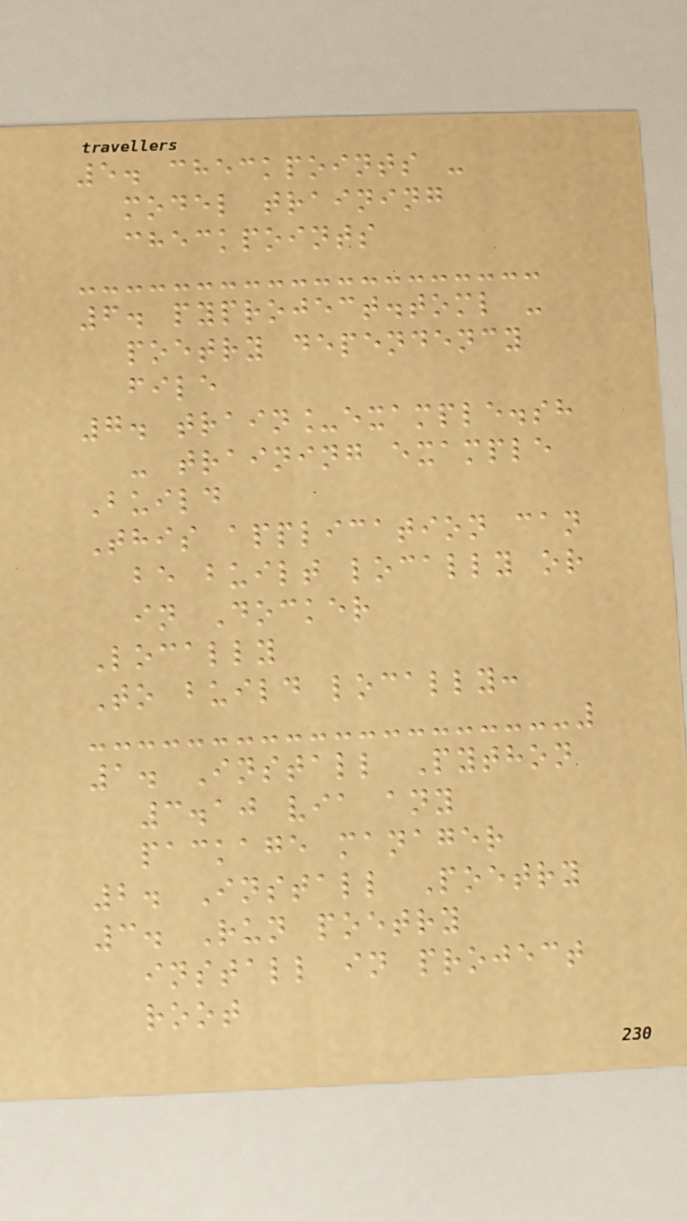5. checkpoints -
model training
checkpoints
6. pyproject.toml -
poetry dependency
file
7. train_example.sh
- training example
Build
This application can
be built locally or
in Docker
Locally
To build locally:
1. Install Python
3.10 via any
package manager
2. Install Poetry
3. Run poetry
install in project
root
